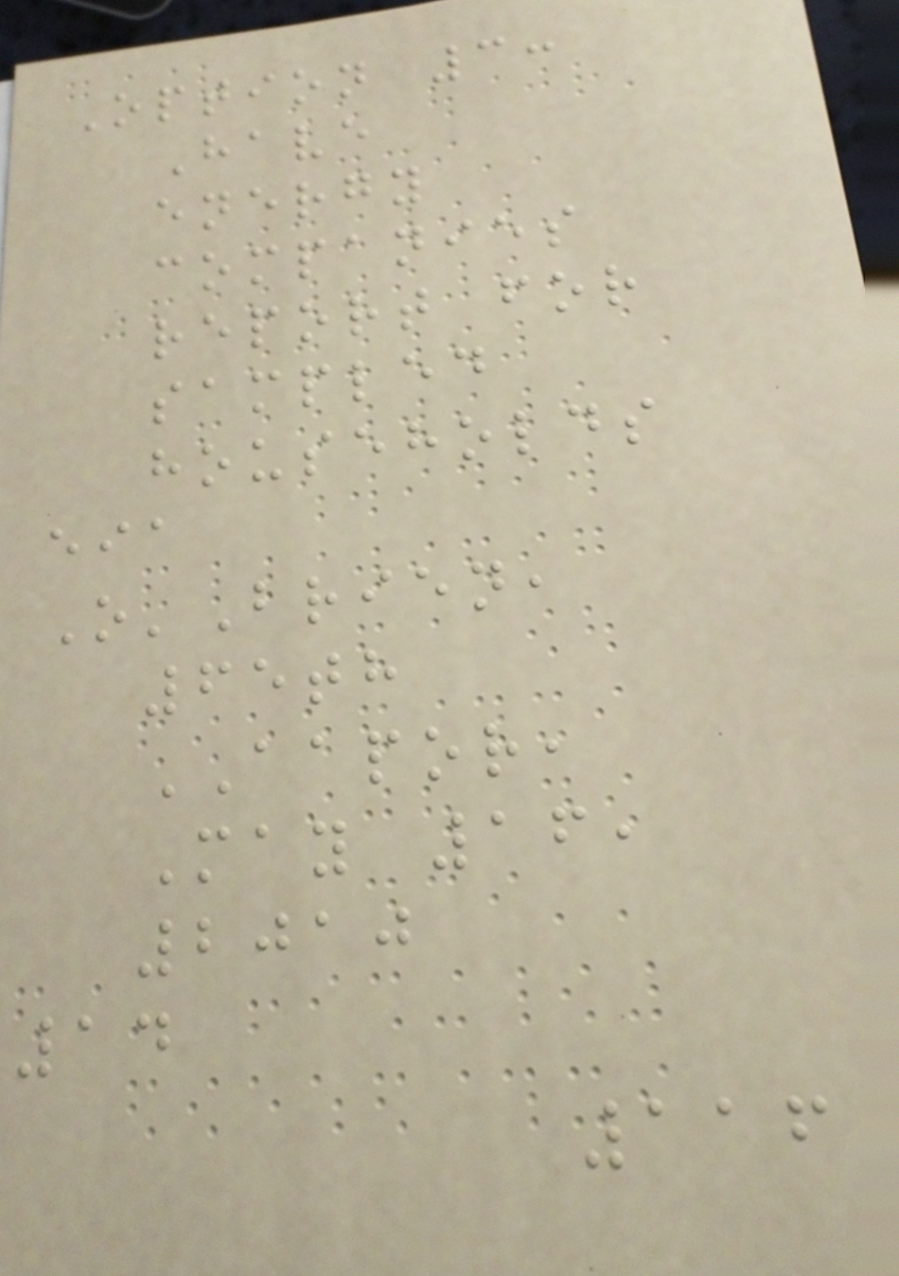Option 3:
Have
energy
companies
report for
sampled
households
eia
O'Brien,
65th
AAPOR,
May 16,
2010
14
116
